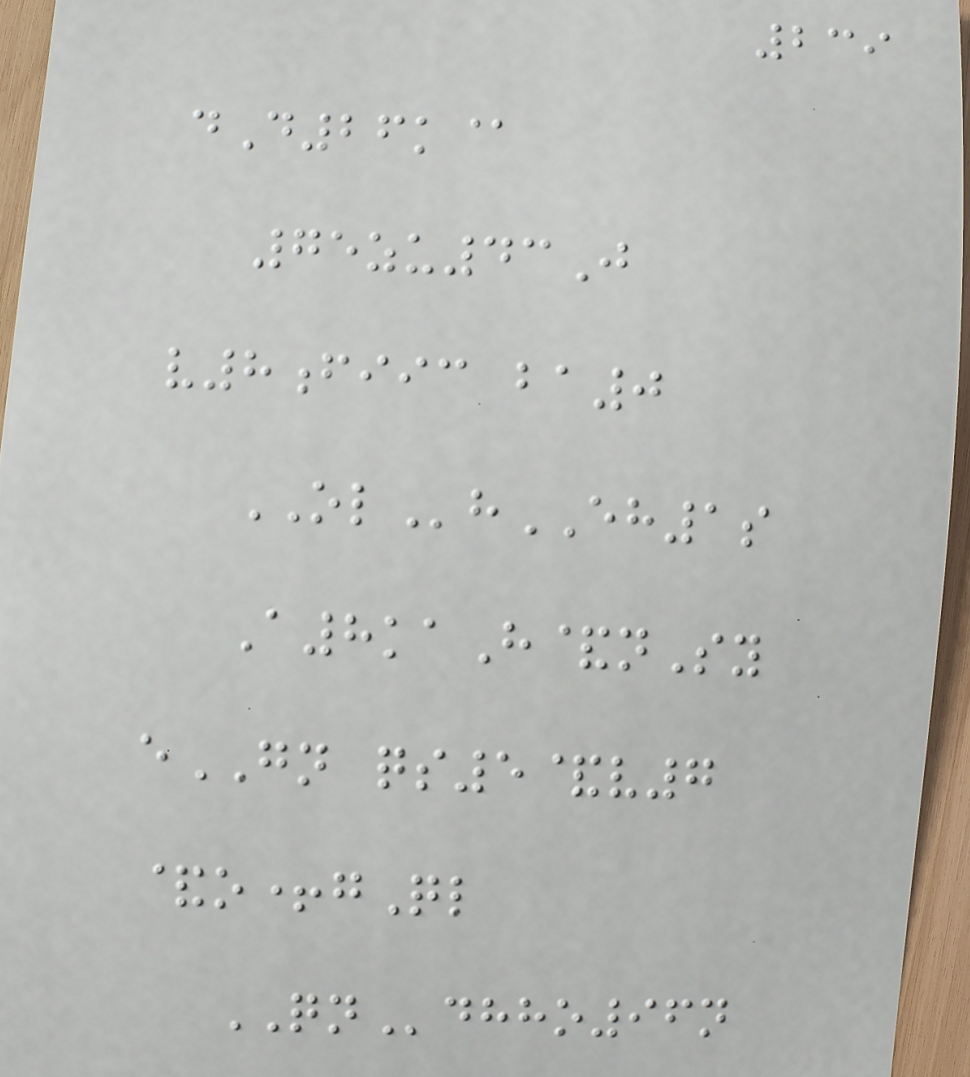239
dD26k@
75zu43J
v8fiic ba0
OLhEH1s
A8kaH&nSy
eGN qs5&v7
&o+gQl
QNdhho96n
